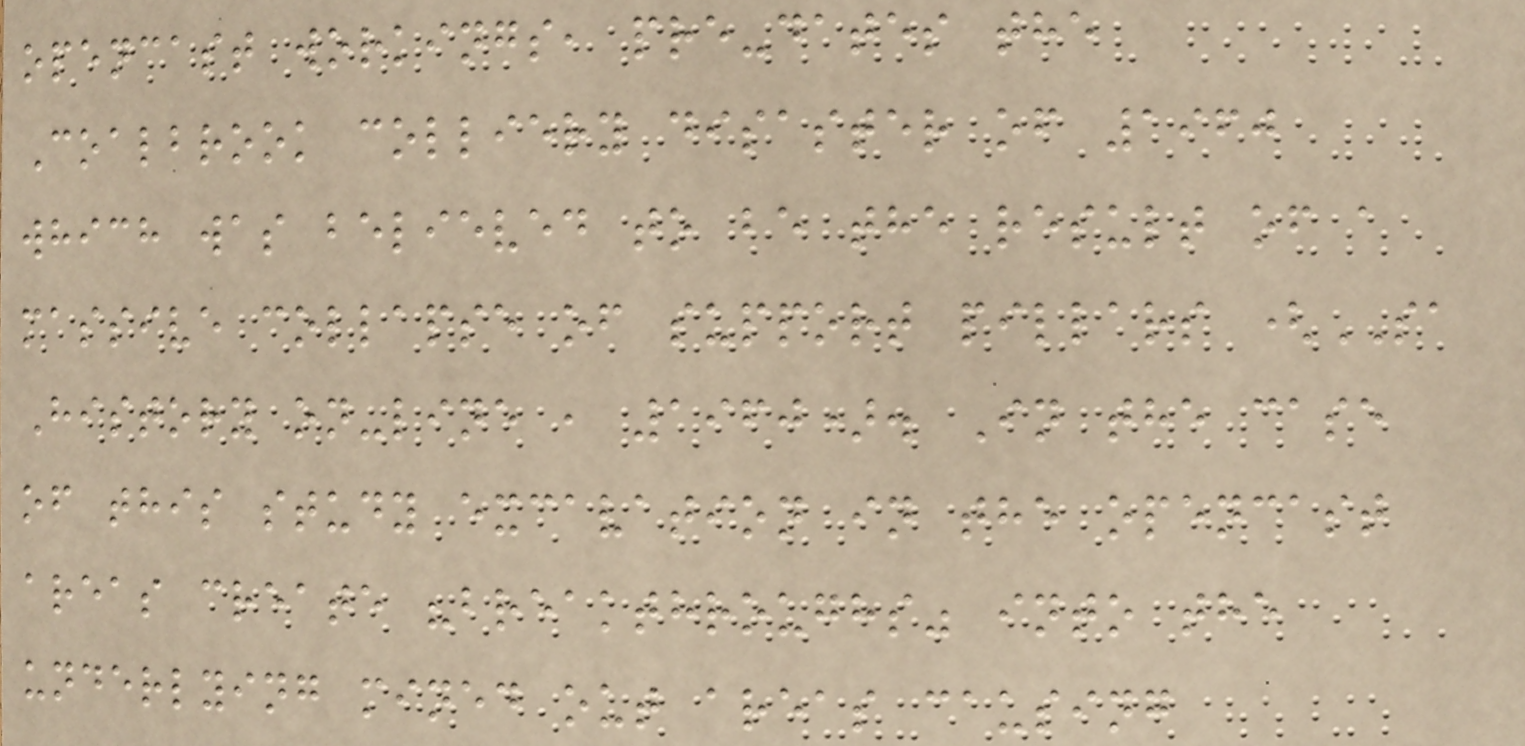opencast workings, pre-dates the
Coalbrook colliery disaster of 1960
which was believed to be the result of a
massive collapse of support pillars (SA
History on-line , 1960). In the case
of this study excavation in the opencast
areas create "breakthroughs" into the
underlying mined out areas causing
